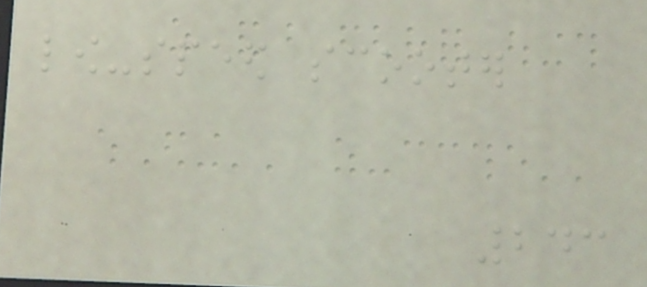low-speed scooter
243
